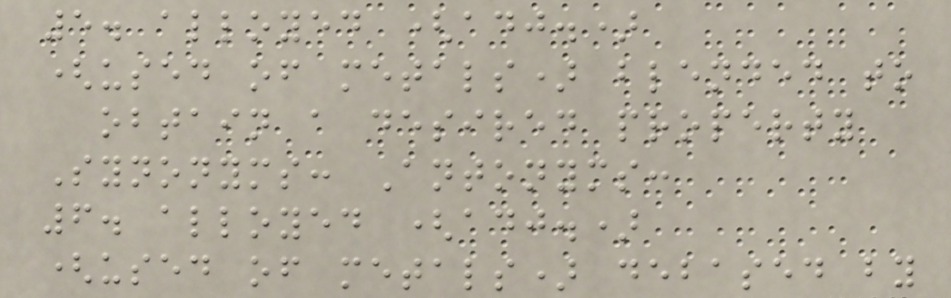5. alloyed (adj.)
(used of metals) blended to
obtain a desired property
Synonyms: Antonyms:
6. alloyed (adj.)
(used of metals) debased by
